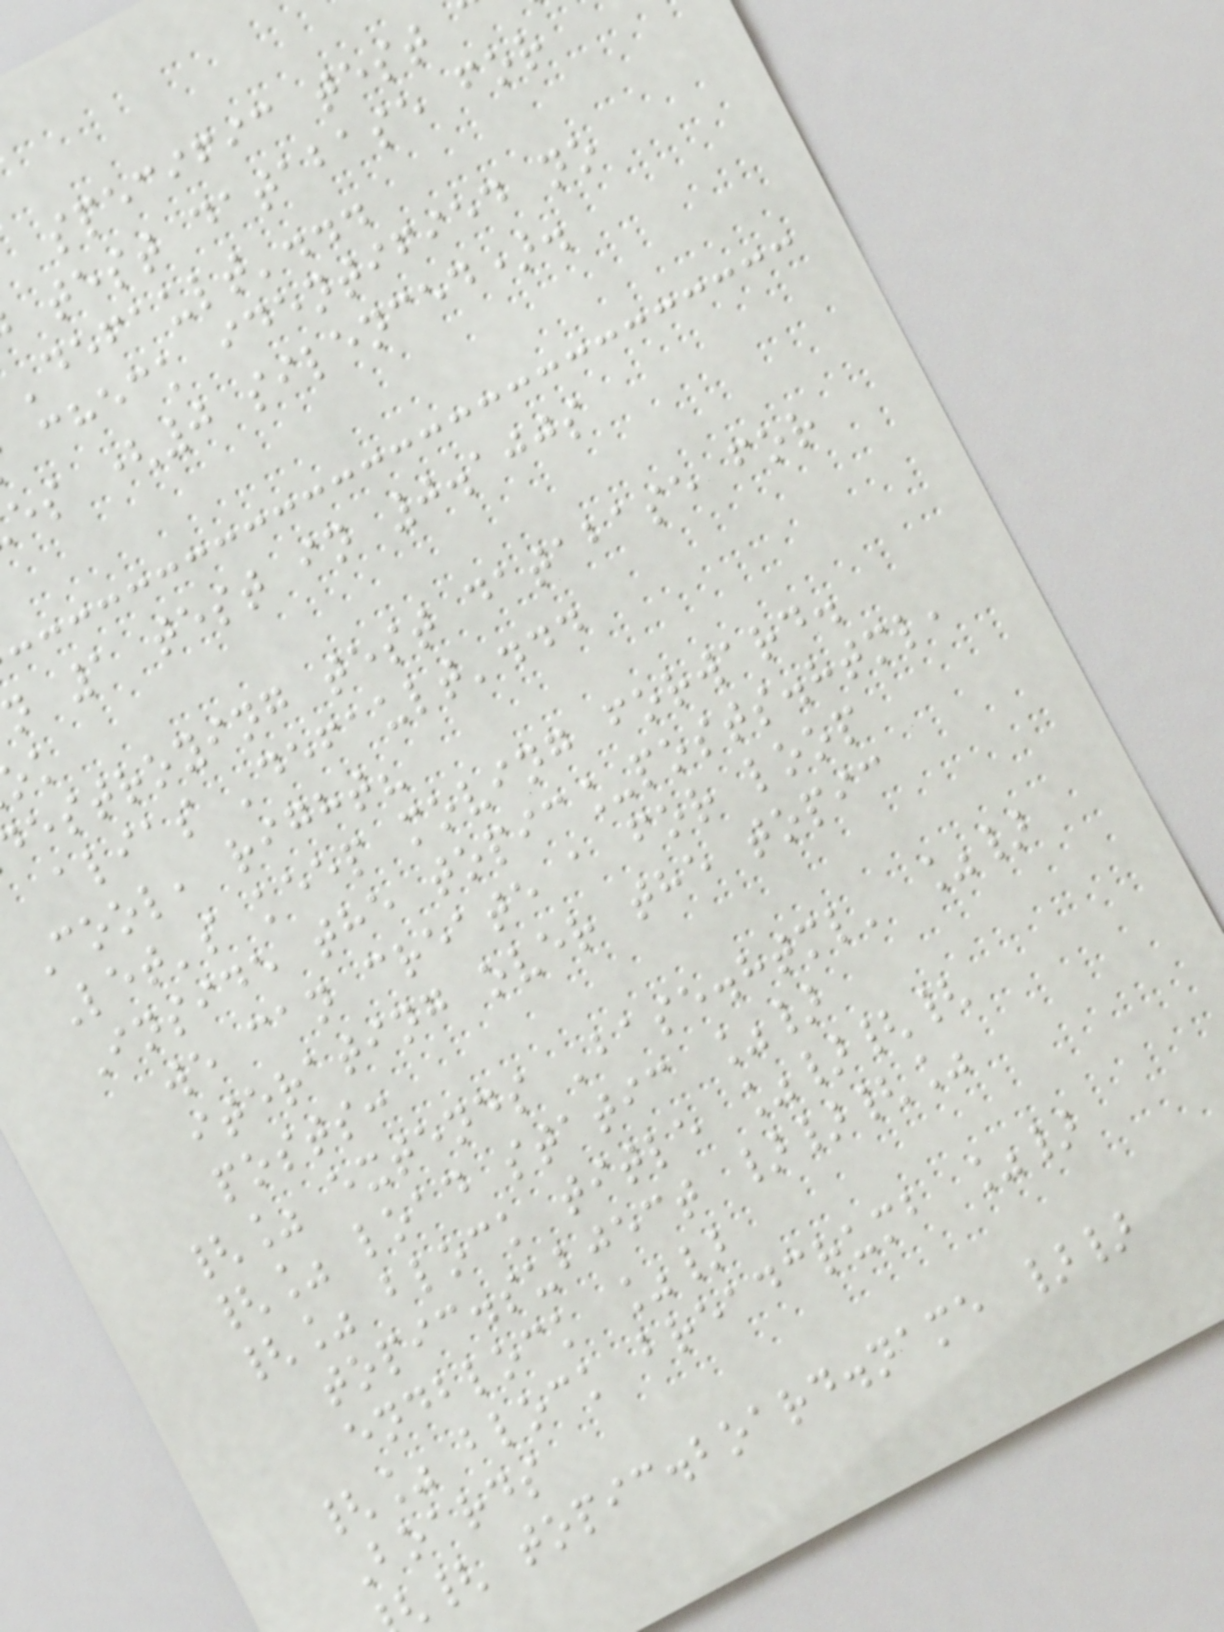specific test
test database for
'default'...
check identified no
es (0 silenced).
n 1 test in 0.100s
estroying test database for
alias 'default'...
Cool, right?
Let's keep moving forward.
Inside the topic_posts.html,
we can create a for loop
iterating over the topic
posts:
{% extends 'base.html' %}
{% load static %}
{% block title %}{{
topic.subject }}{%
endblock %}
{% block breadcrumb %}
Boards
{ topic.board.name }}
